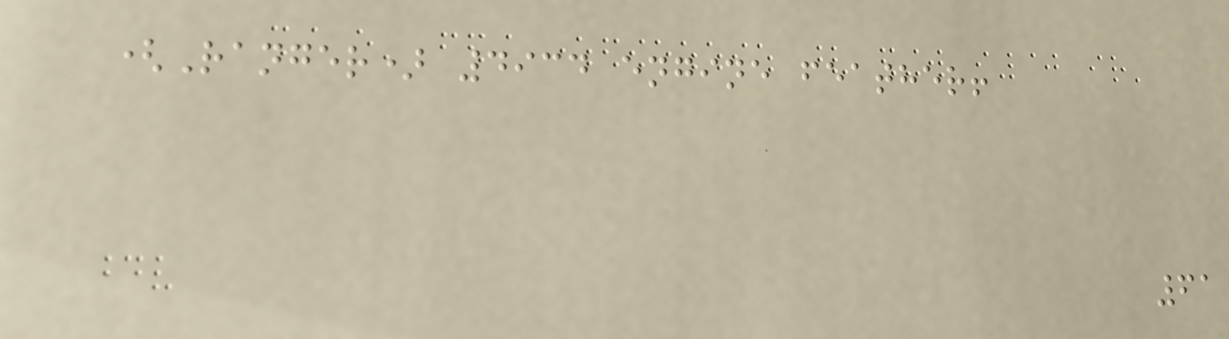(Ranger) 4934 engine feather!
61
